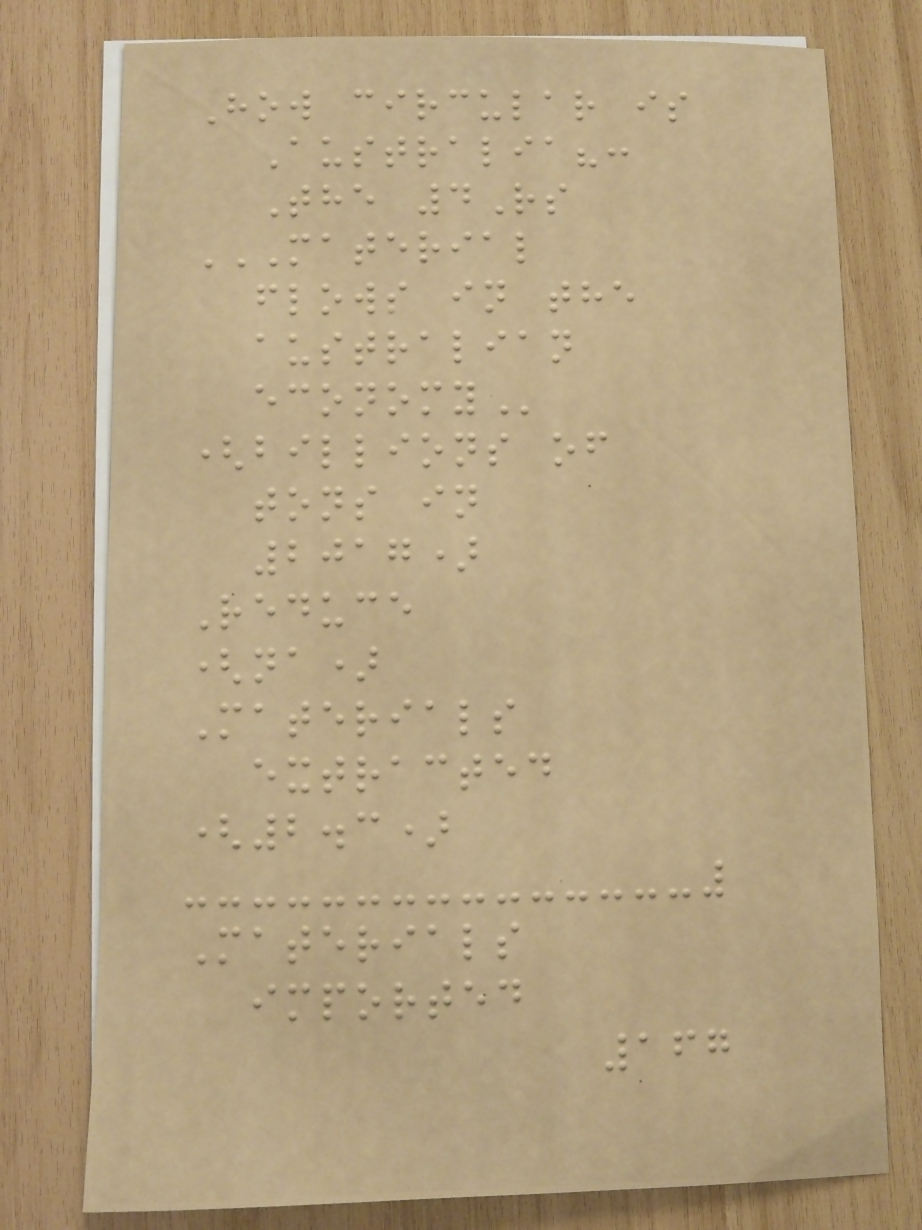How circular is
Australia?:
The 4Rs
MATERIAL
FLOWS IN THE
AUSTRALIAN
ECONOMY
(billions of
tons in
2017)
Reduce
(na)
Materials
extracted
(2.3)
Materials
imported
167
